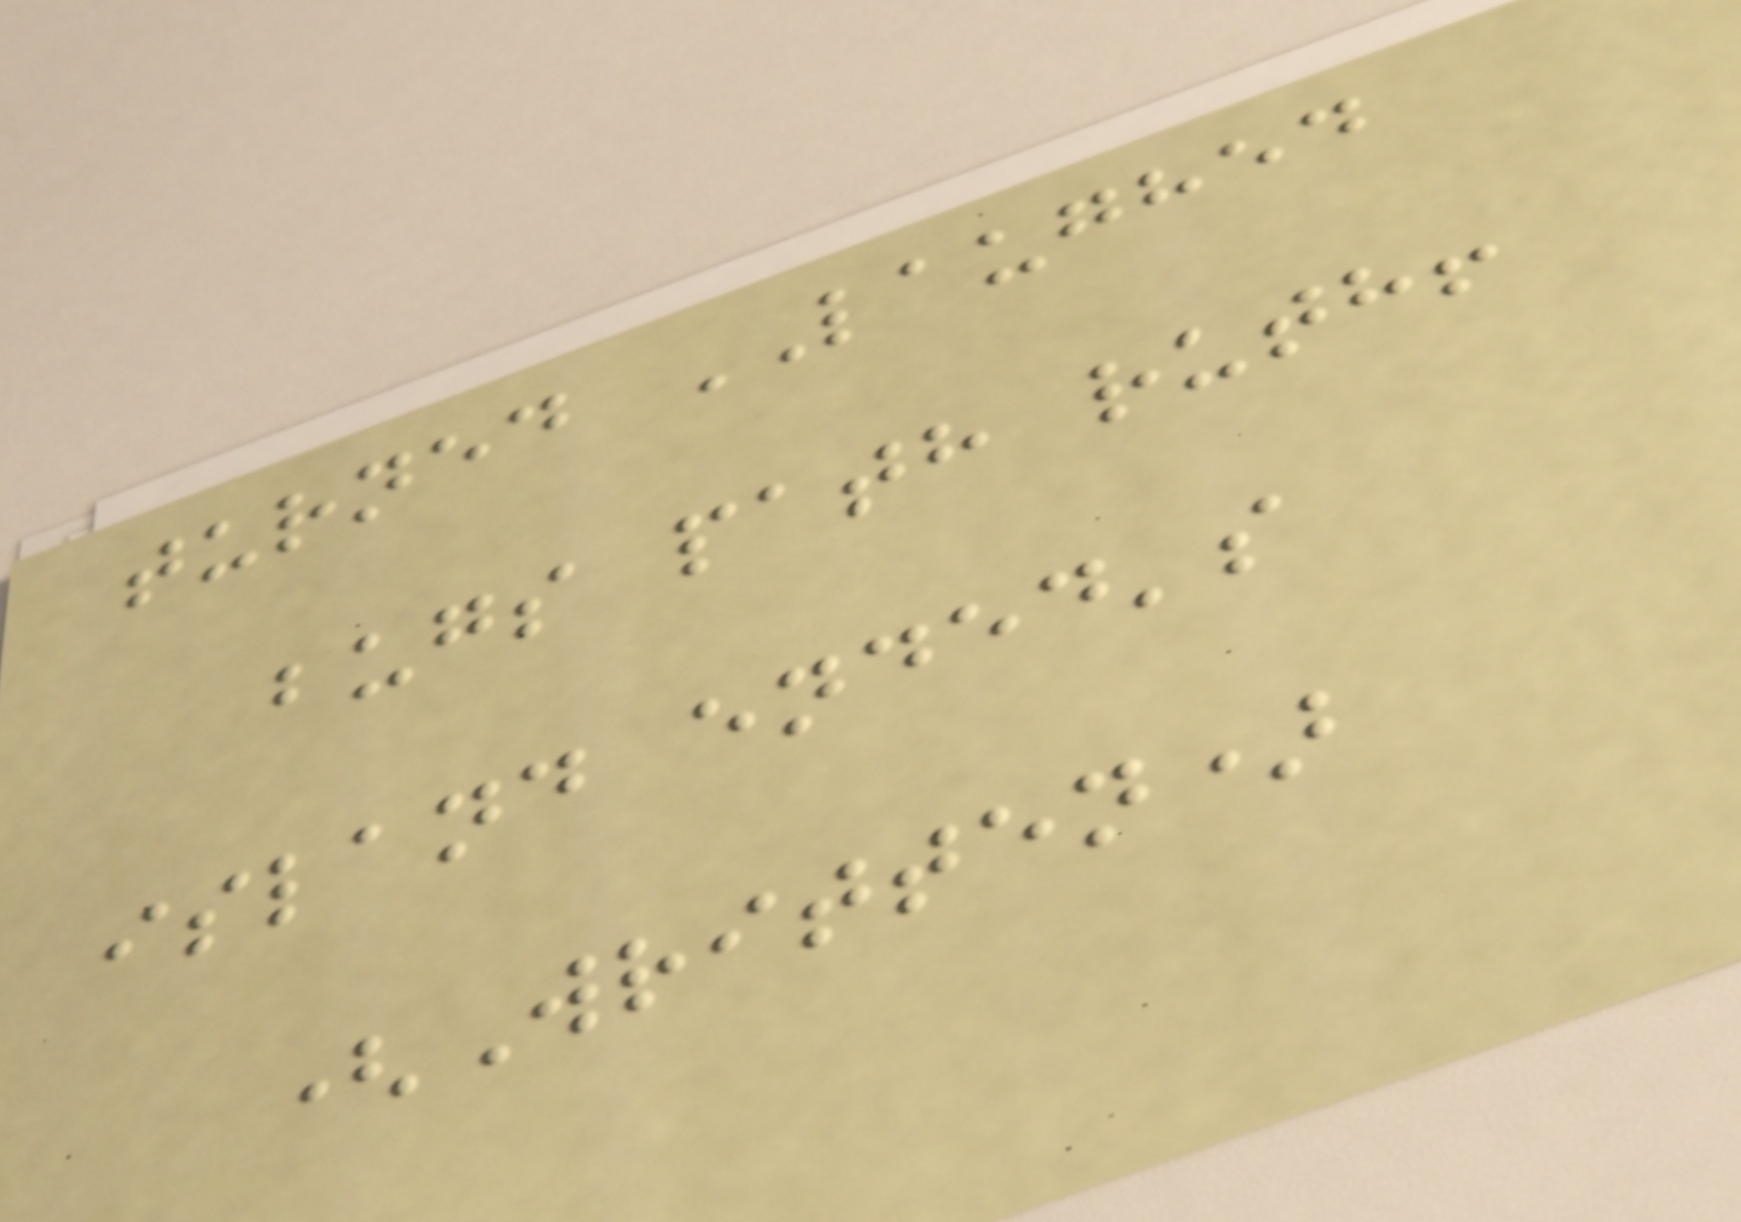turned LAUGHED
bugs path ruth!
island ended's
(Written)
